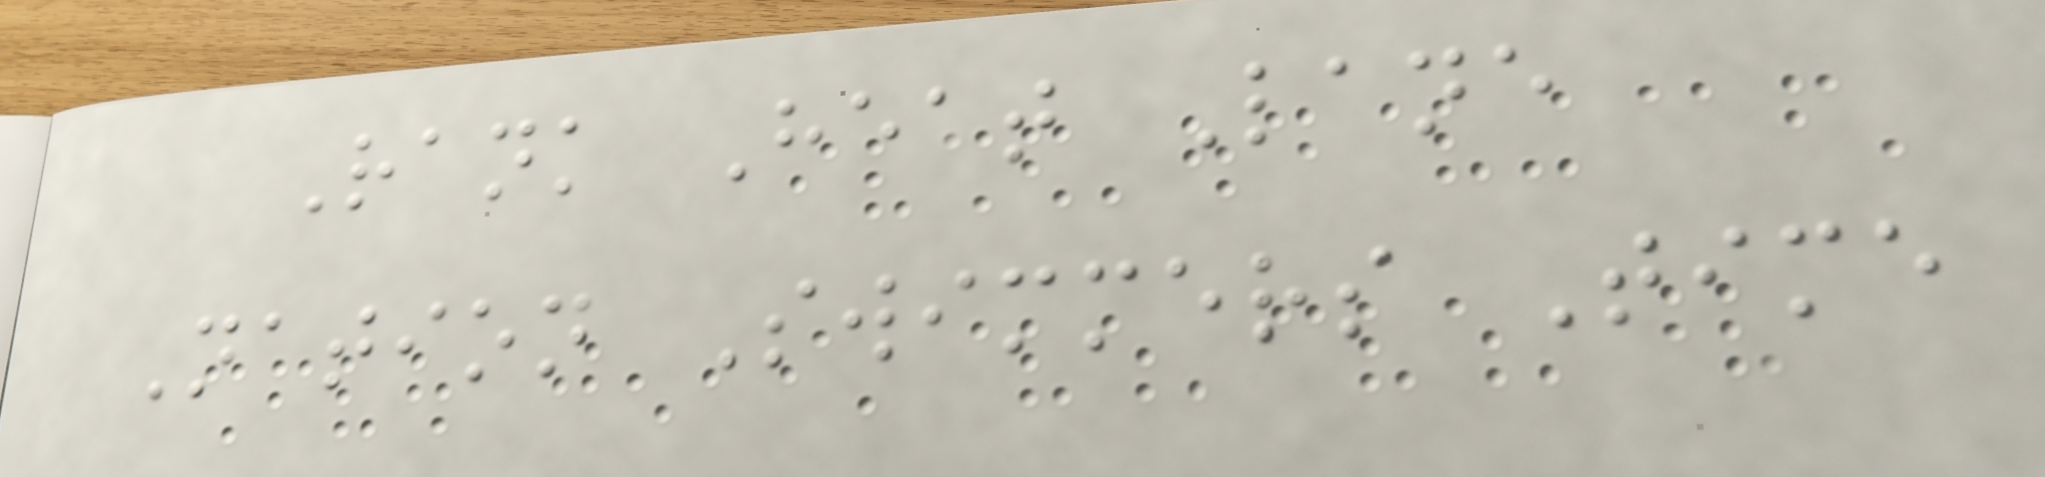Rank Heat Lane
Nation Swimmers Time
